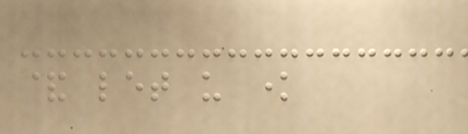& let us know
